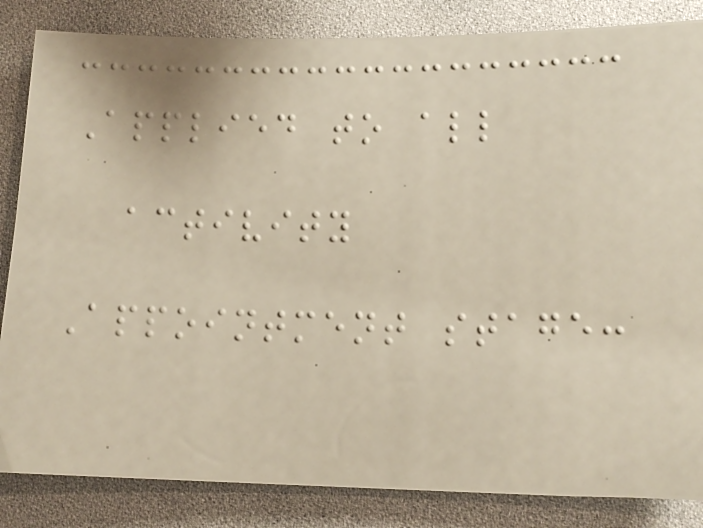Applied to all
activity
Appointment stage:
